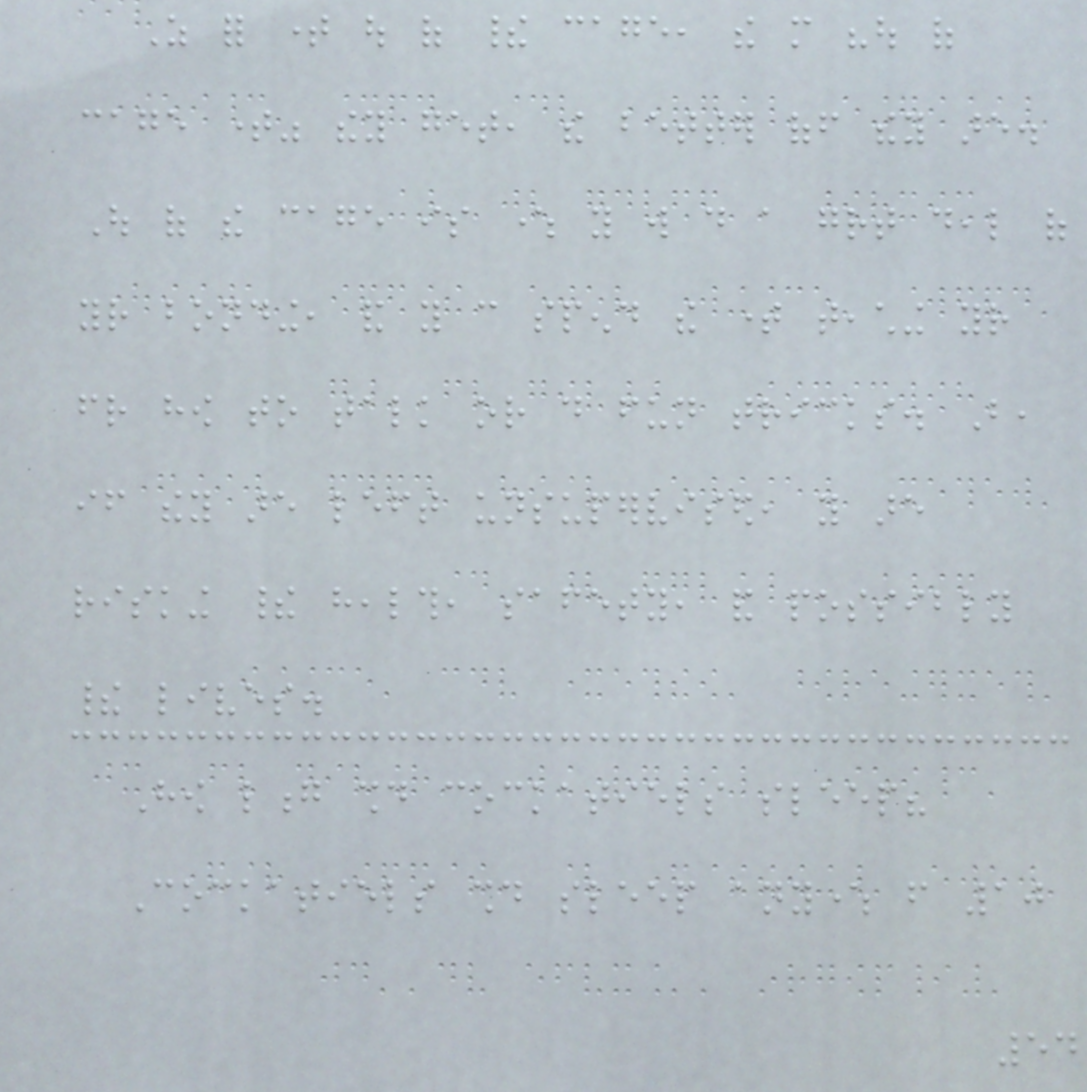As for time out of their cage, the more "out of
cage time" they get, the better off they are.
Out of the cage is where you will do a great deal of
your bonding, and you can spend the time teaching your
friend how to talk or do fun tricks. But,
if they are left unsupervised, you are
risking their health, safety, and possibly
their lives.
How long should cockatiels sleep?
Cockatiels should sleep anywhere from 10
54
